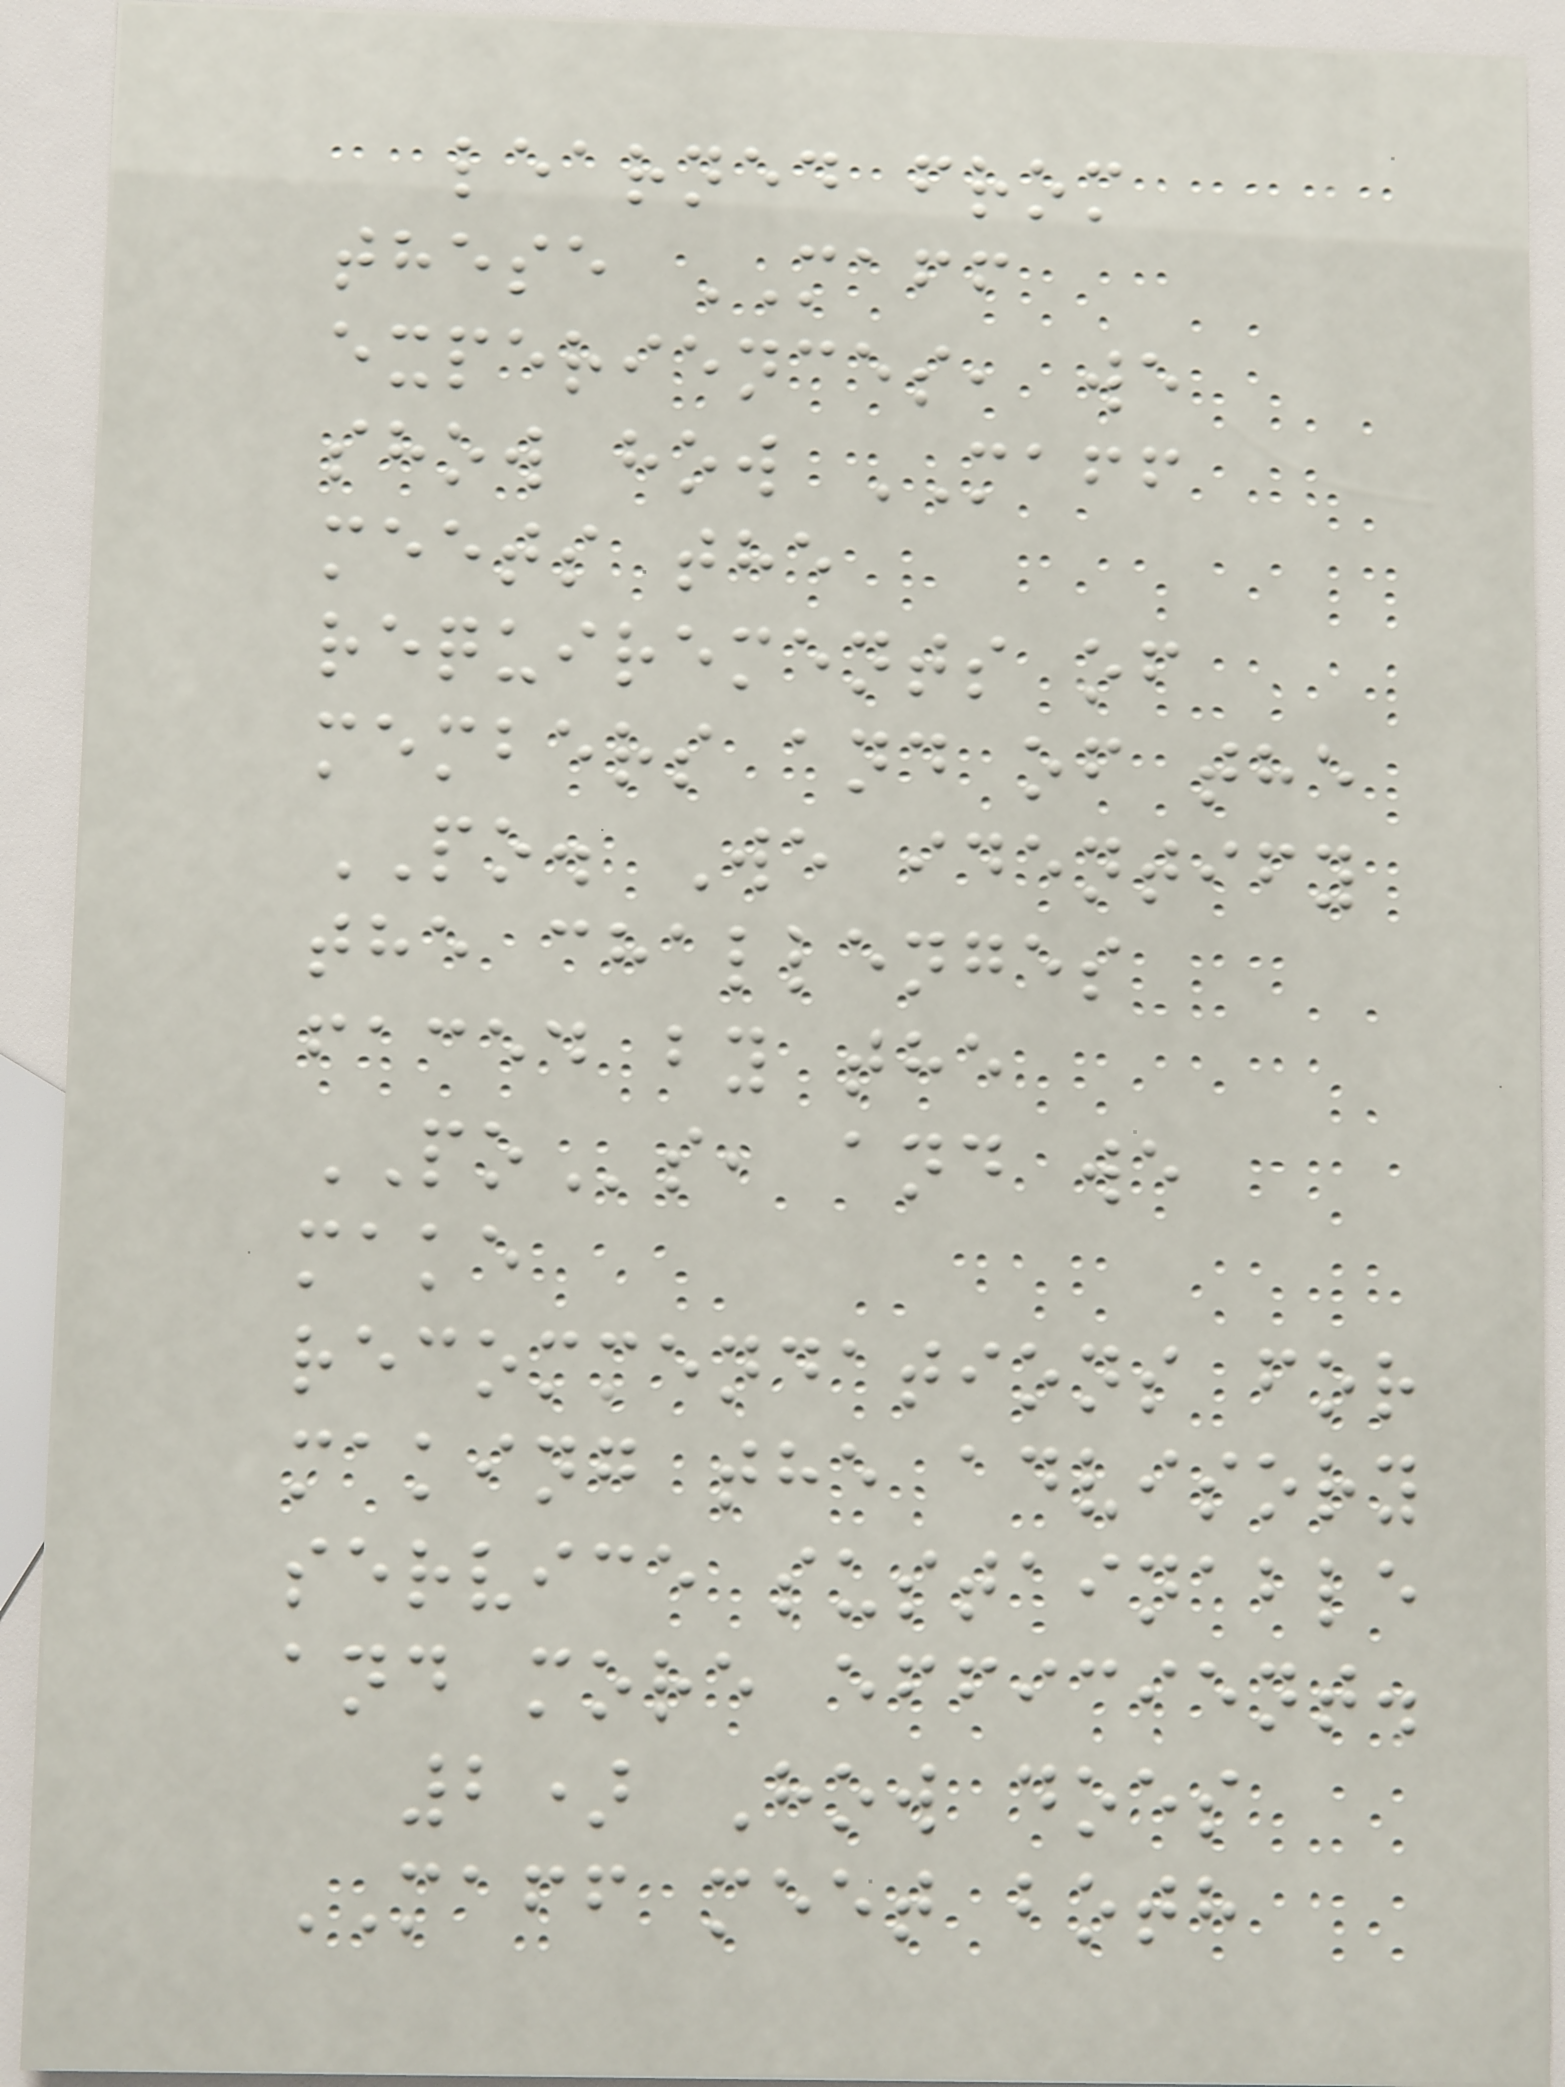learned from
these MAFF
experiences, we
show how MAFF
meets the
requirements of
members and of the
PO. We identify
the challenges
faced by the
POs, and we
make
recommendations for
making the advisory
service sustainable
and more efficient.
2) How does
MAFF meet both
